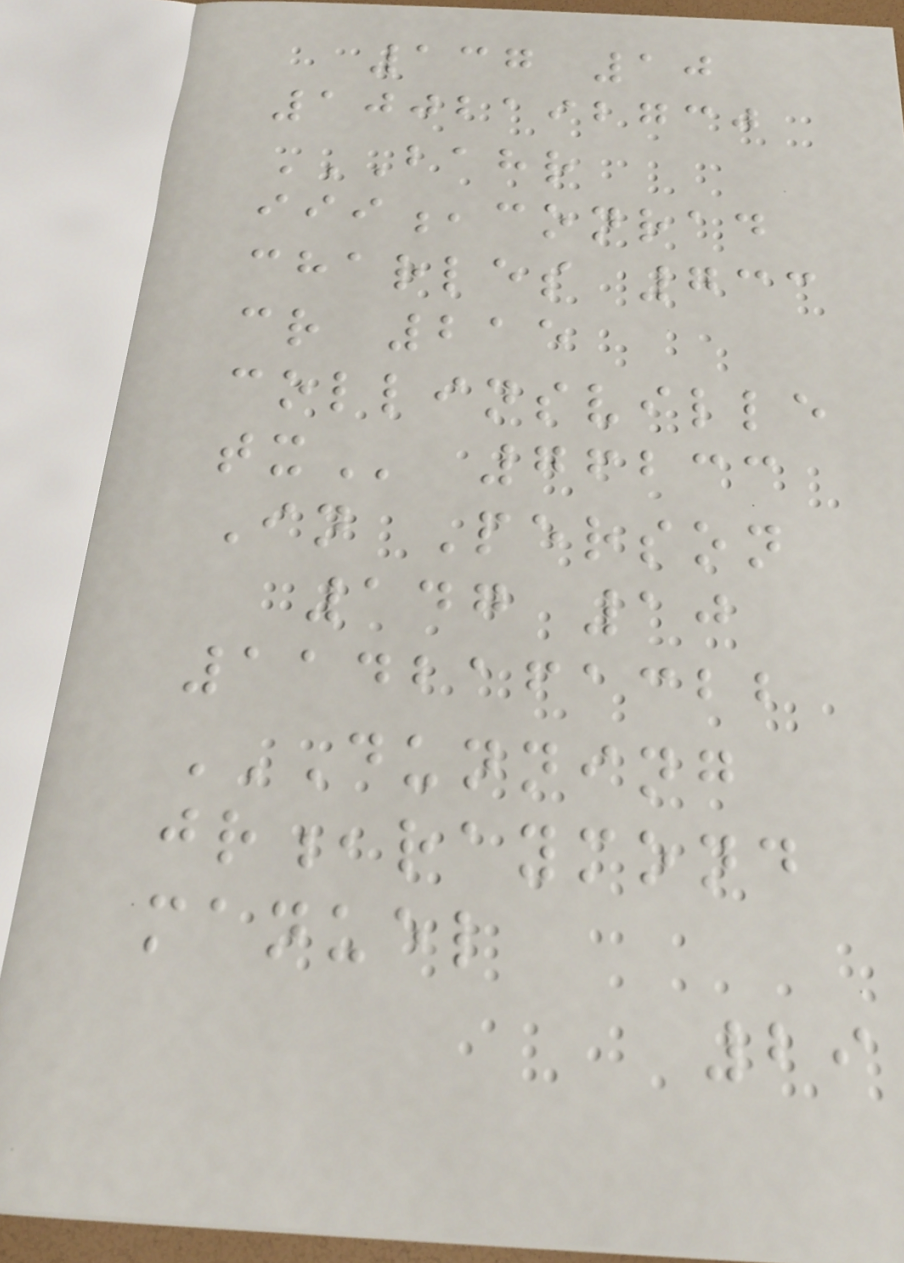137 10
1002192730
BAHR
III,CONRAD
CHARLES 733
CR 215
COLLINSVILLE
TX 76233
In Person
147 10
1142161322
DUNNING
JR,RAYMOND
MANUEL
29
